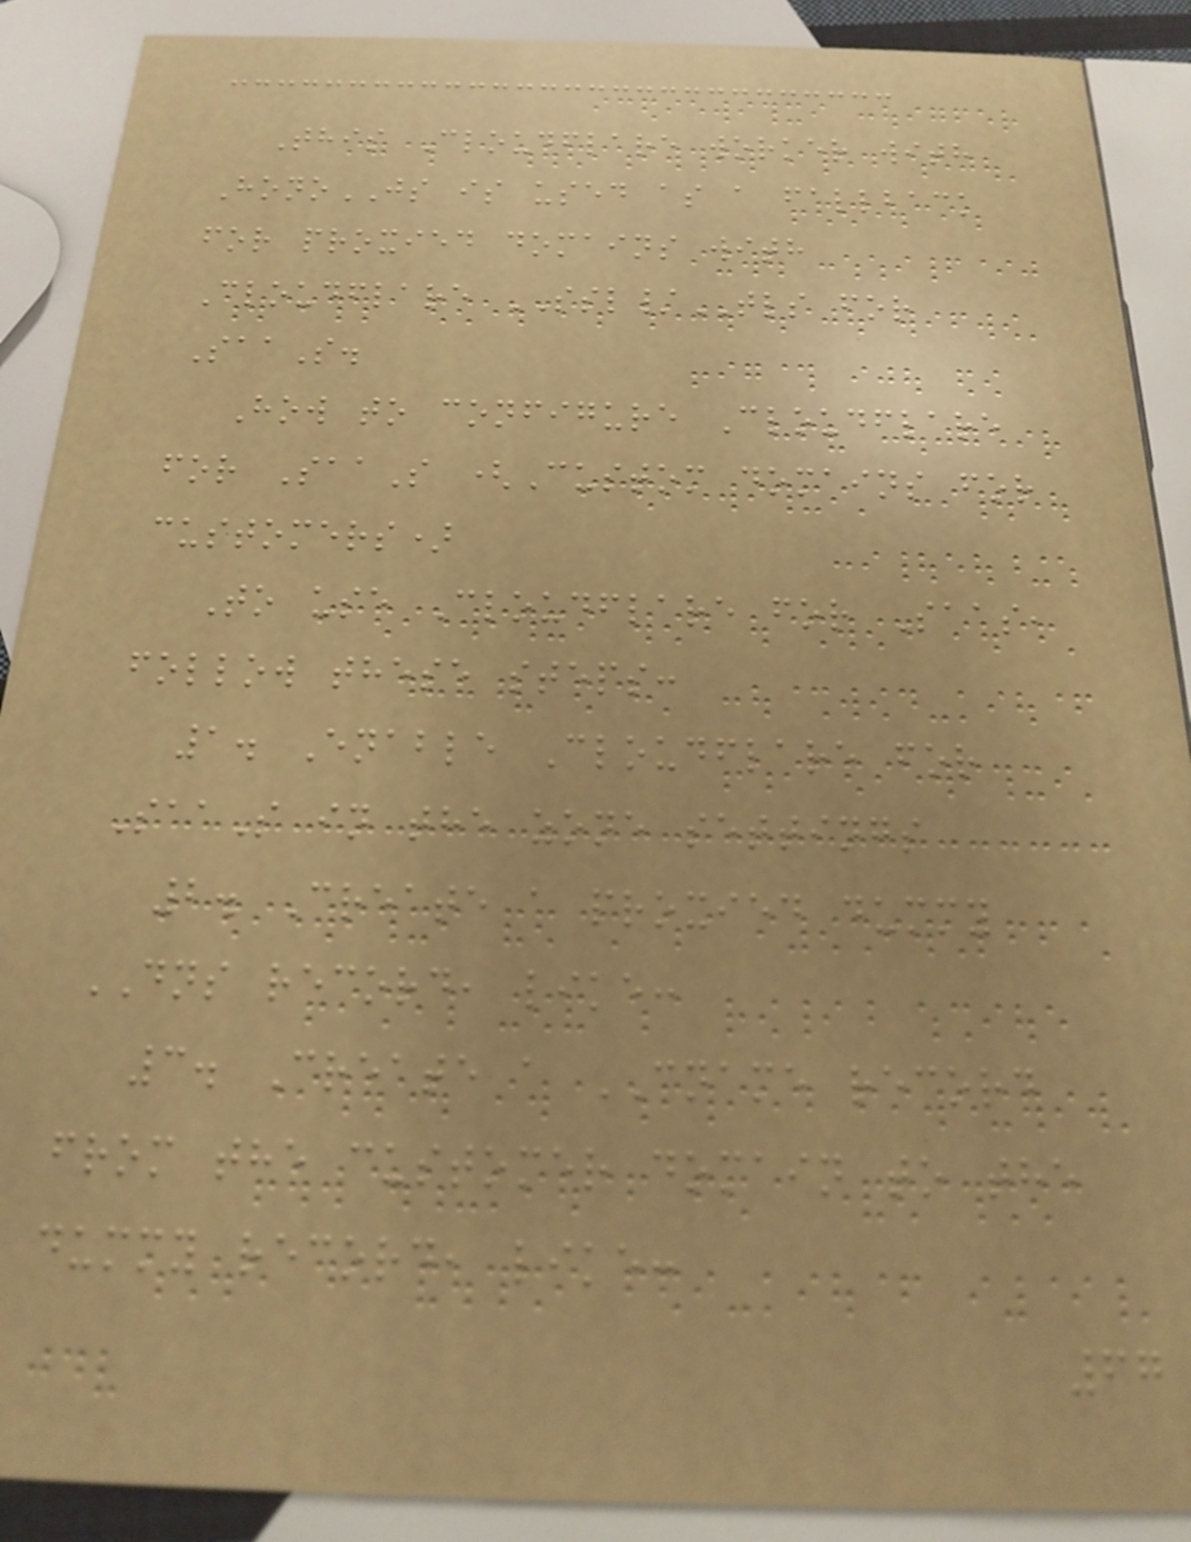This Cloudflare worker with
HonoJS is used as a fallback
for proxied domains with
Cloudflare SSL/TLS for
SaaS.
How to configure Cloudflare
for SaaS (Custom domains for
customers)
To use Cloudflare for Saas,
follow these steps:
1. Enable Cloudflare for
SaaS in the zone settings
2. Create a proxied dummy
DNS record, like:
3. Create a CNAME record
from the customer domain to the
dummy record, like:
67
